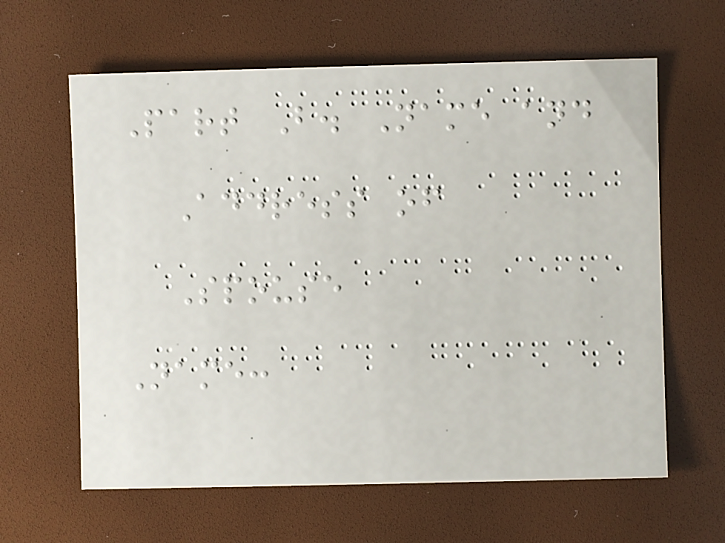Part B. Name and
Address of
Spouse
Name:
